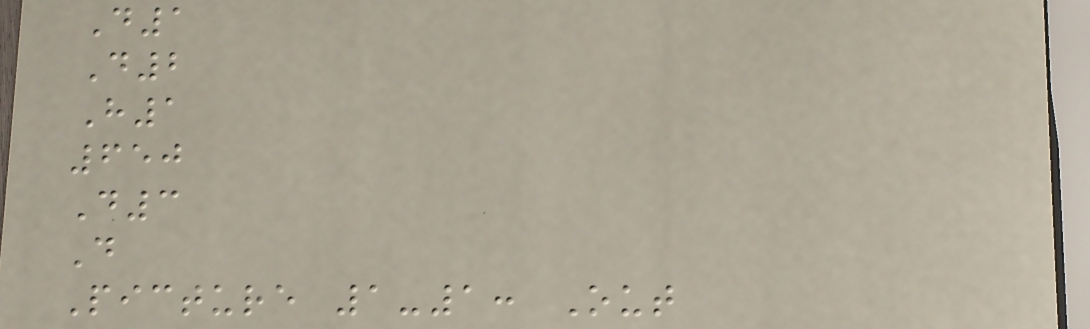D1
D2
H1
650
D3
D
Picture 1-1: Out
